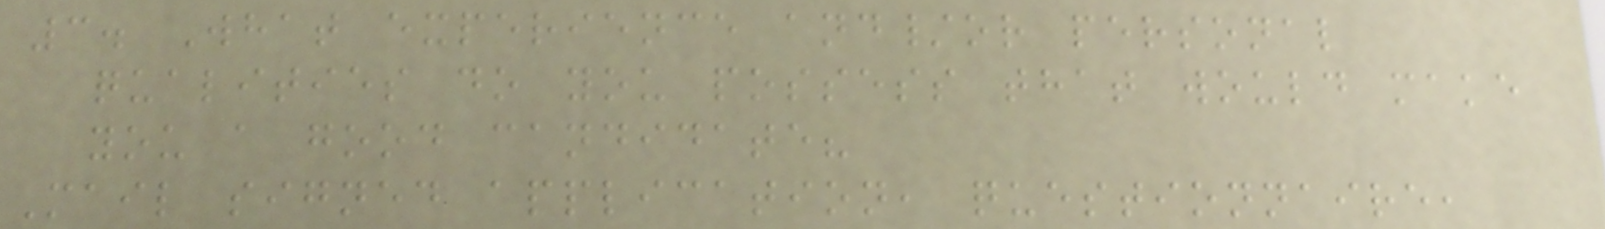3. What experience and/or personal
qualities do you possess that would make
you a good candidate?
Mail signed application, questionnaire,
